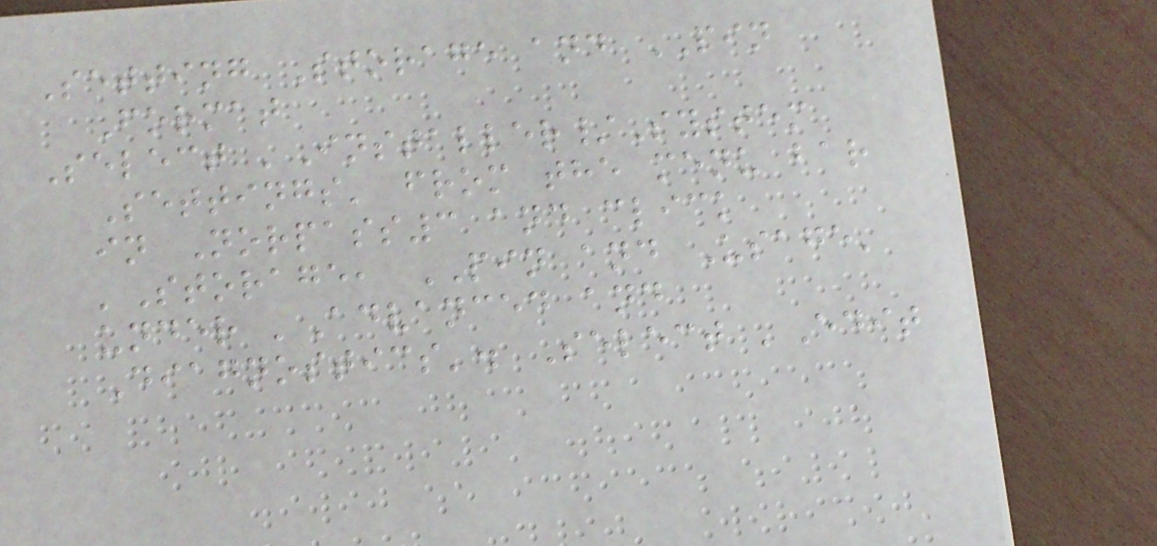Setting Storage and PIN
Format
Select 'Installer/System
Settings' from the menu bar
in Norpass3 and click
'Storage, PIN and Usage'
under 'Advanced and
Diagnostics'. Select 'Edit
